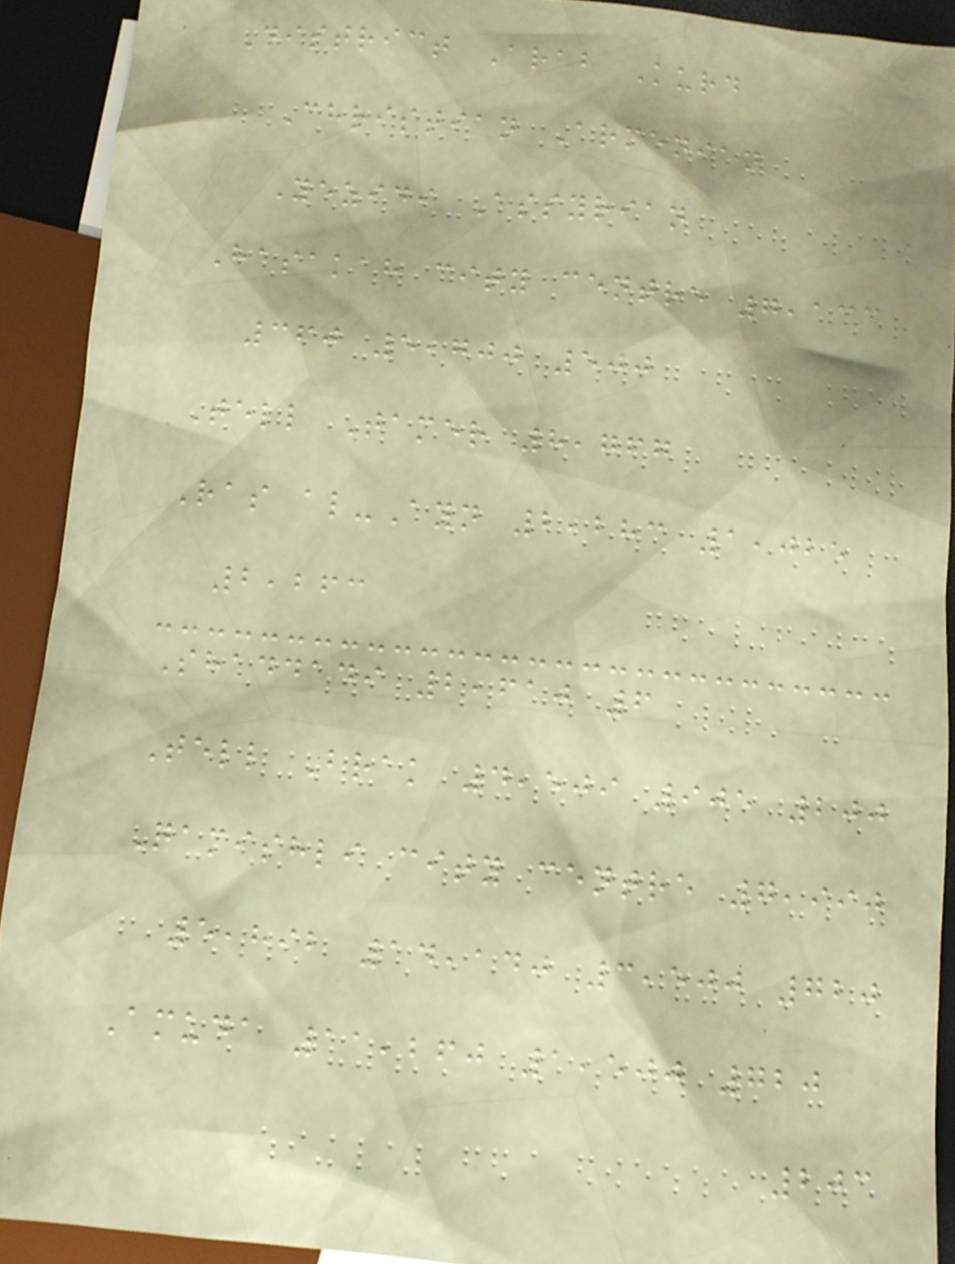District Arab Kurd
Christian Armenian
Yezidi Assyrian
Hasakah city centre 7,133
360 5,700 500
Tell Tamer 8,767
Ras al-Ayn 2,283 1,025
2,263
Shaddadi 2,610 6
Tell Brak 4,509 905 200
Qamishli city centre 7,990
5,892 14,140 3,500 720
Amuda 11,260 1,500 720
203
